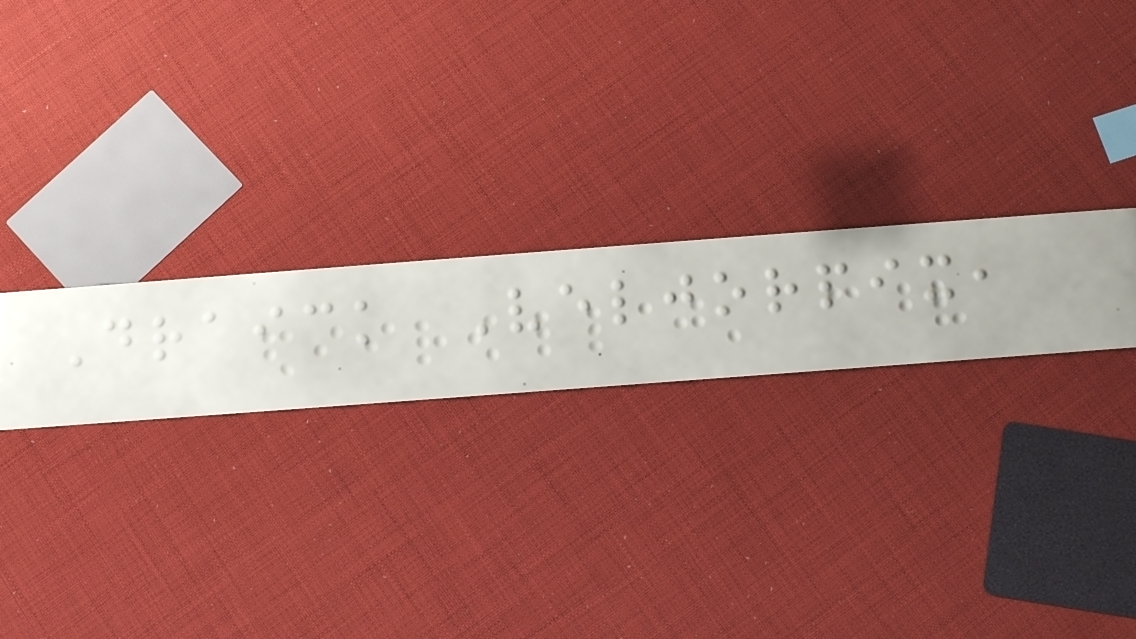Draick Veljorpix,
